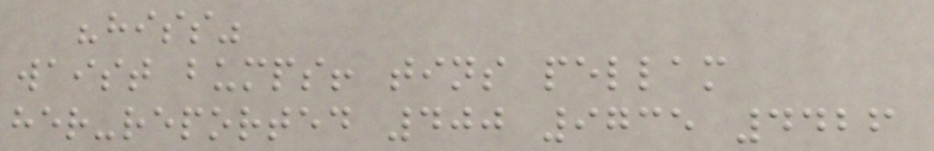"hiss"
waist bumps! tins pellam
her-reported 400 9735 4426
